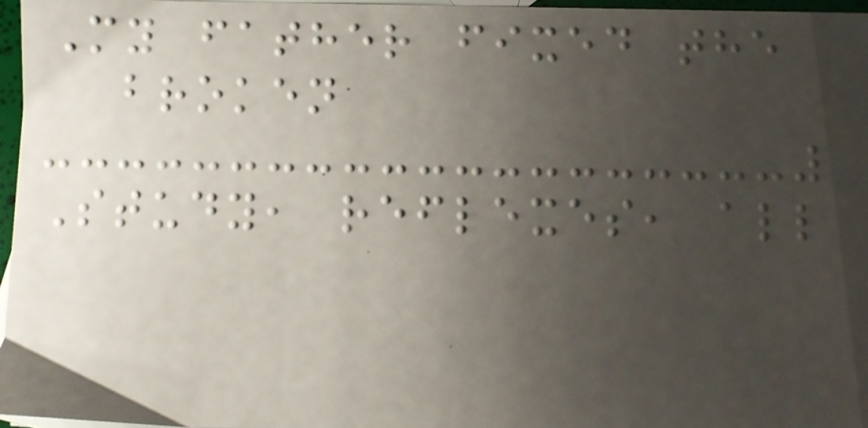My father fixed the
broken
Study, reflexes, all
